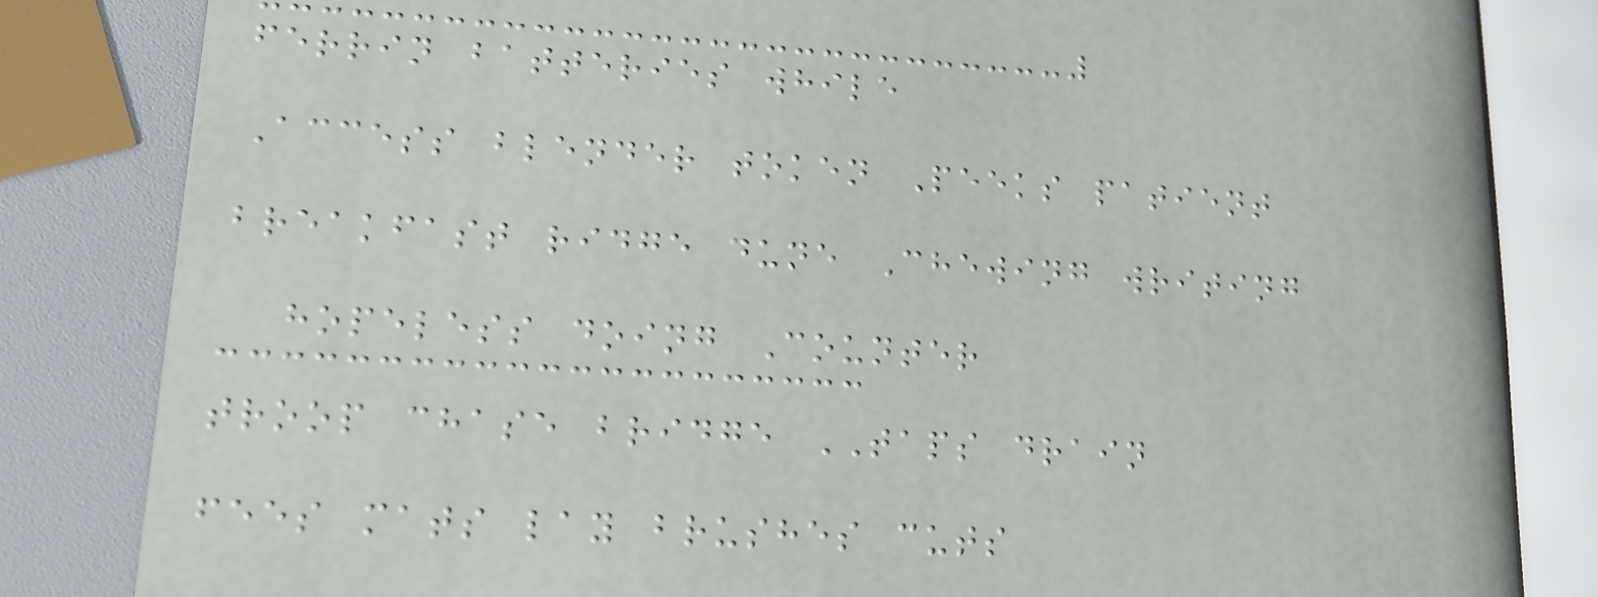ferrin batteries while
Access blender token Peeks patient
breakfast ridge dune Chewing writing
hopeless doing Counter
troop chase bridge TAPS drain
fees mats lay brushes cuts
